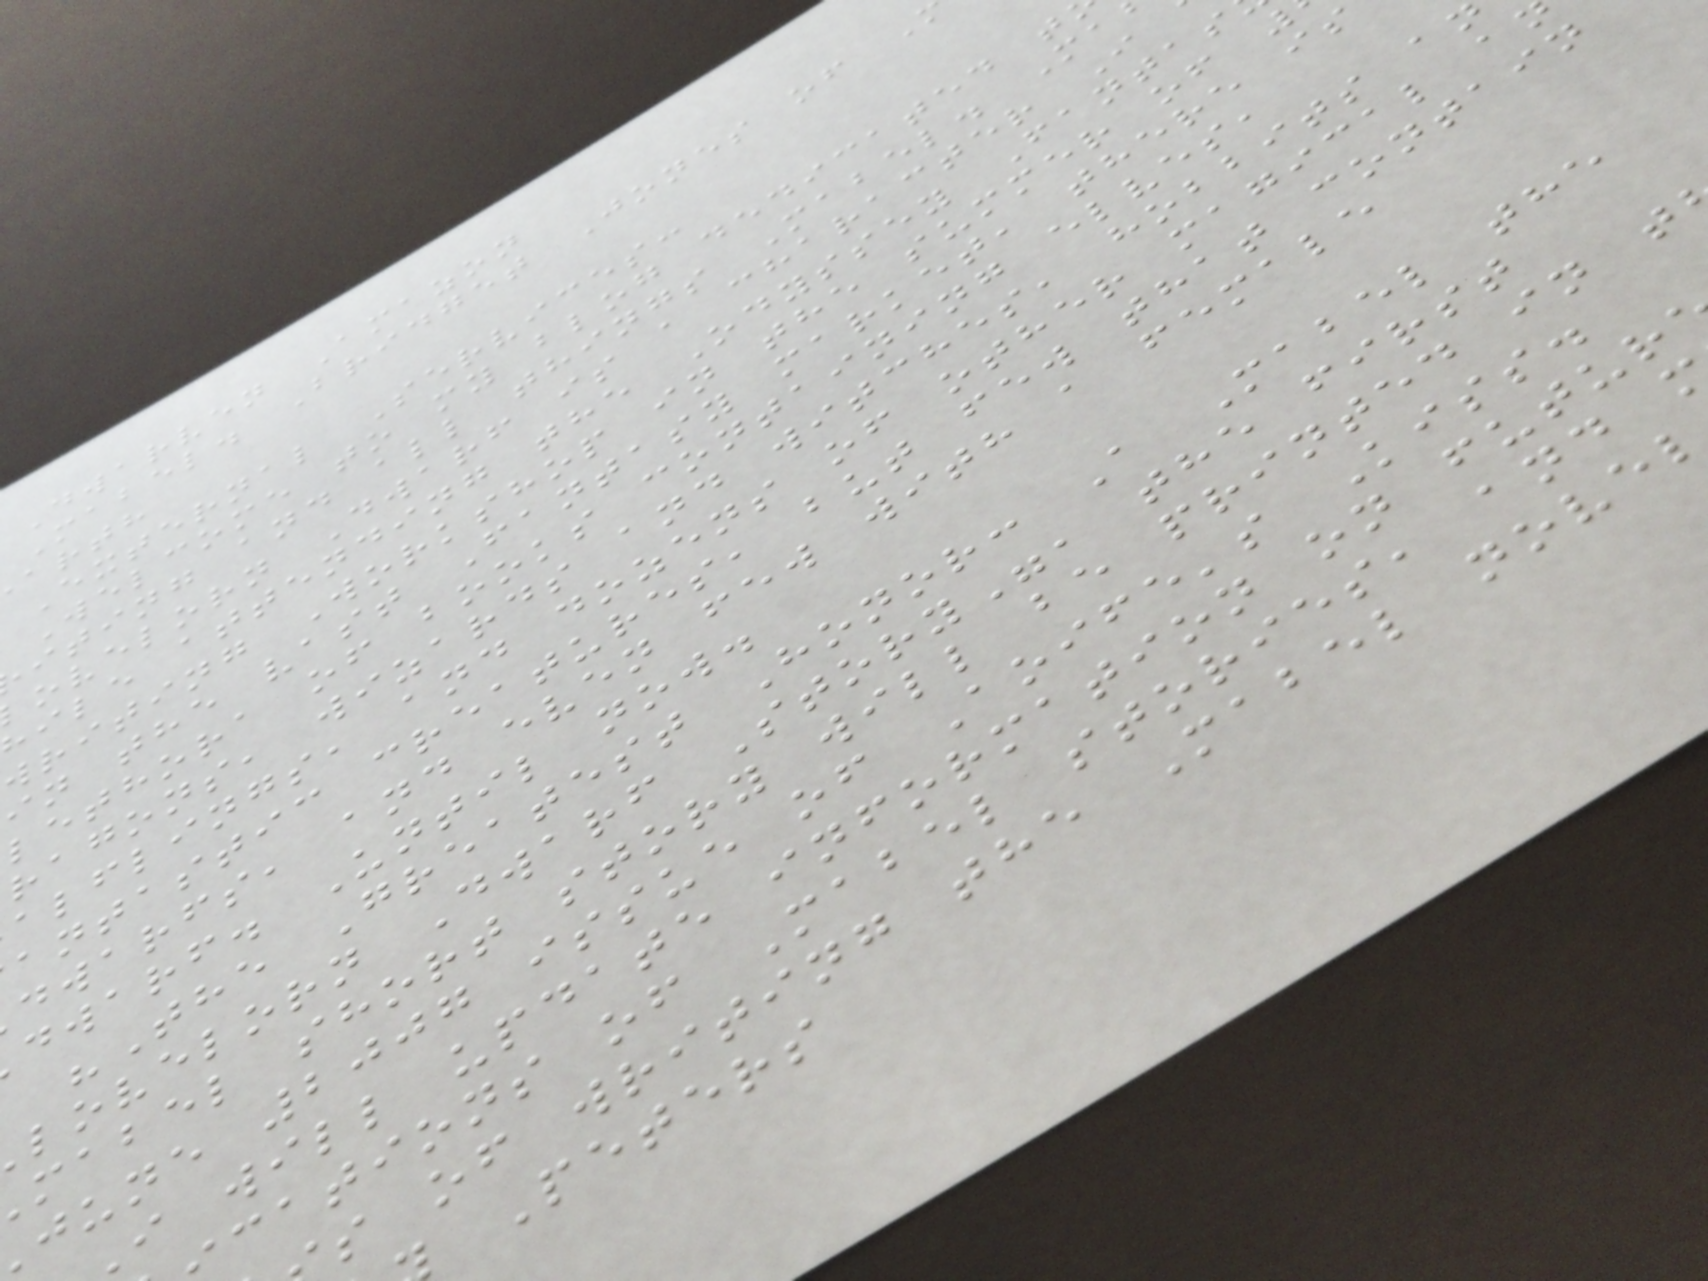Dwarven Amazon
Mabel. Bridget Jones of
arth
External Services:
Welcome to my blog dedicated t
iting and all things Mabel. Ma
ovelorn Dwarf is a character I
ile attending the Odyssey Fantas
writing Workshop in the summer of
in the vast Fantasy market, there is
lethora of books containing elves,
ragons, wizards and witches, hobbits an
alflings, and dozens of other magical a
antastic creatures, but few that contain
dwarfs, and even few with a female
dwarf. Until now.
"The Greatest Honor: A Mabel the
lovelorn Dwarf Story", the first
mabel short story will be printed in t
june 2007 issue of Aoife's Kiss.
i will update information on futur
cations of Mabel stories, and
s of writing the Mabel novel
Peters
